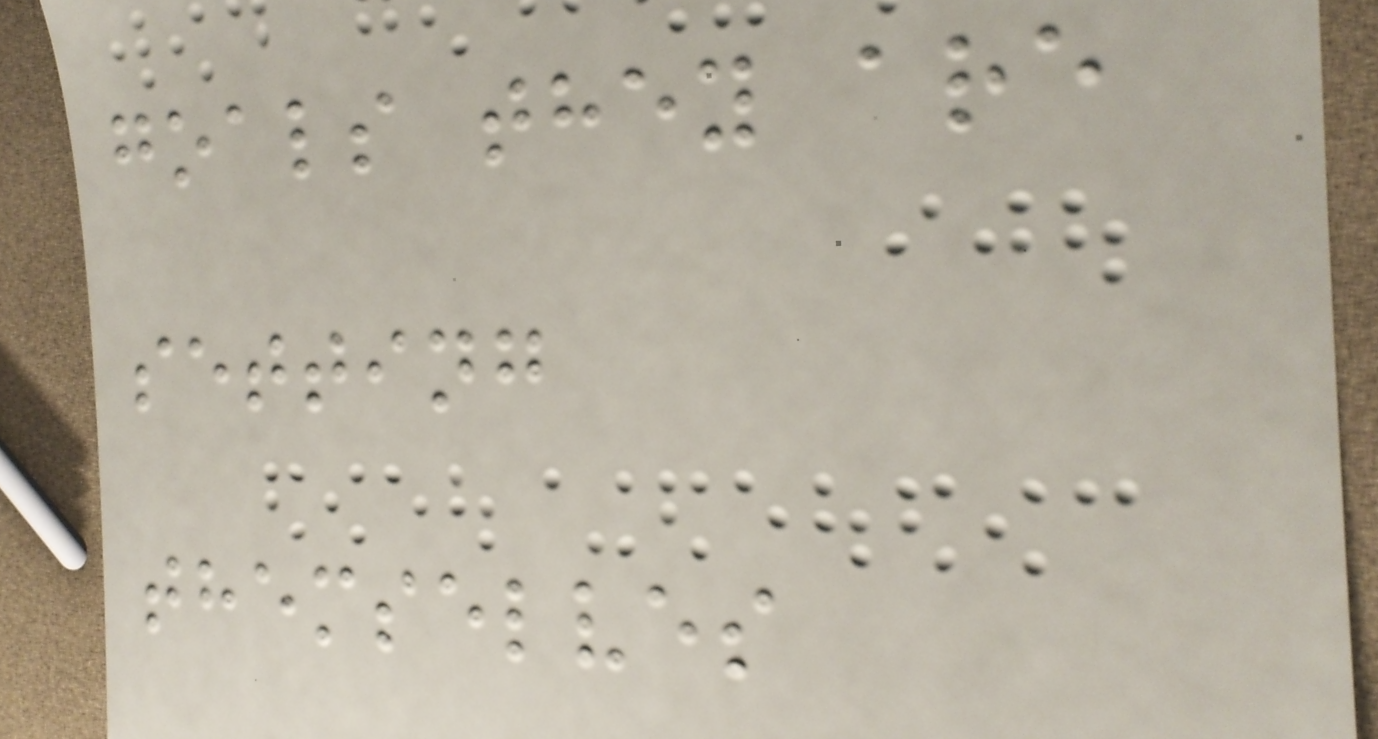goals they are
setting
themselves
